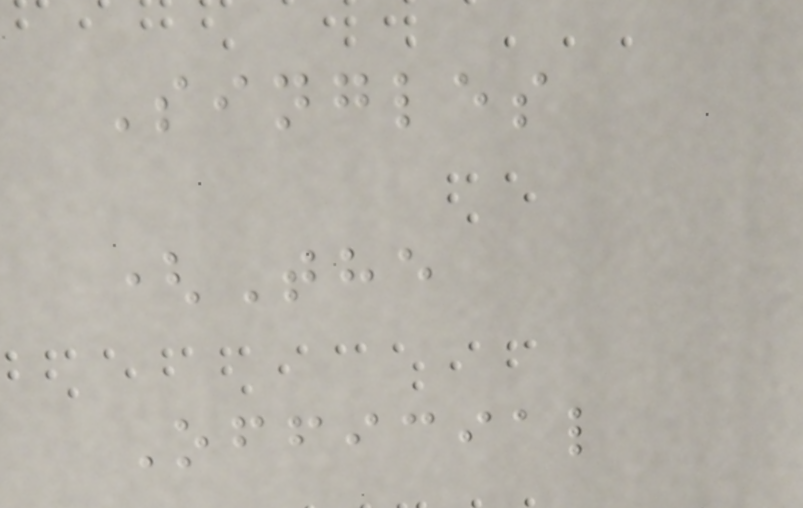Singles
(The
Official
